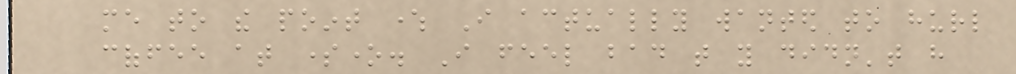me to the point where I actually wanted to hurl
coffee at someone. I feel bad that you didn't have
